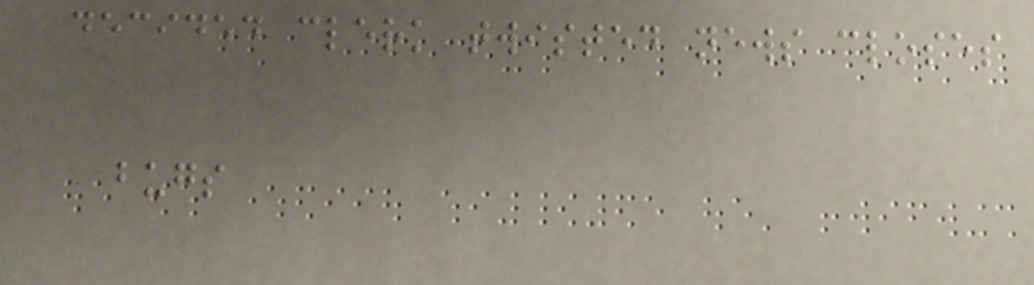decided clerk twisted news closes
bugs
